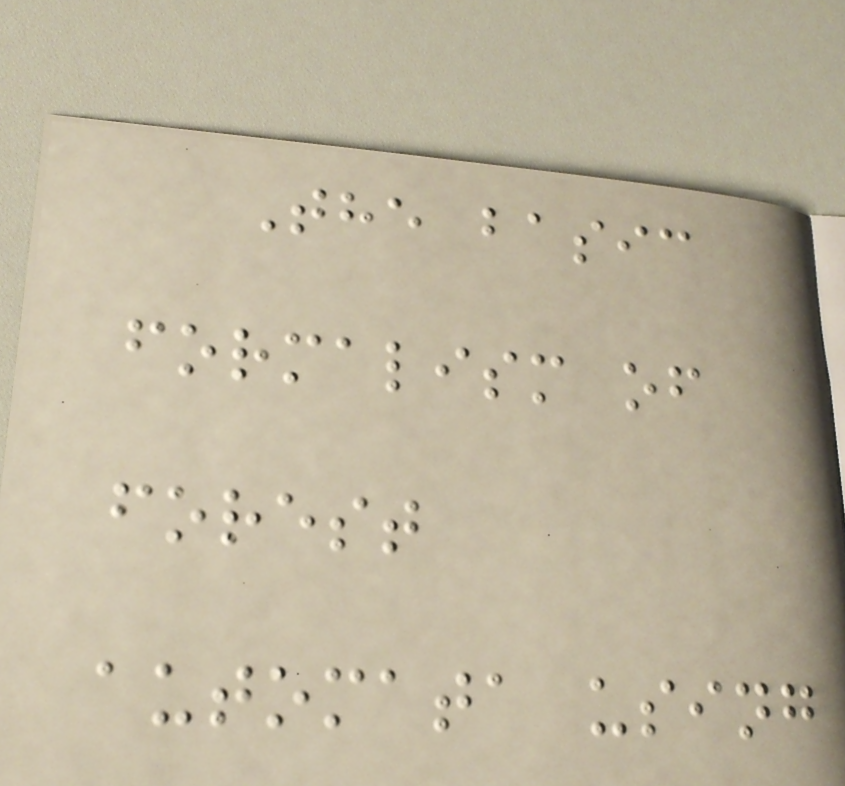The basic
formalism of
forest
automata using
